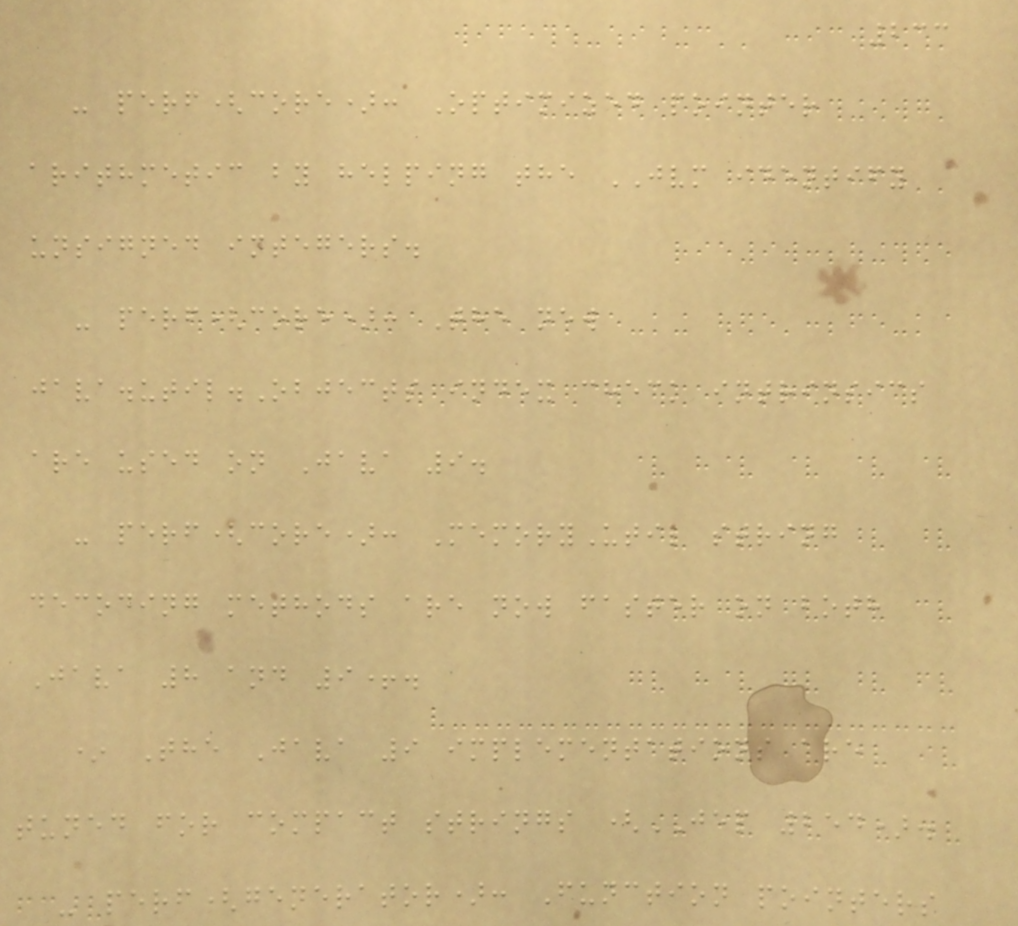233
- perf(core): Optimized pointer
arithmetic by helping the JVM identify
unsigned integers.
- perf(core): The new
java.util.Objects index check intrinsics
are used on Java 9.
- perf(core): MemoryUtil string
decoding methods are now faster on both
Java 8 and 9+.
* The Java 9 implementations are
tuned for compact strings (JEP 254).
- perf(generator): Function pointers
